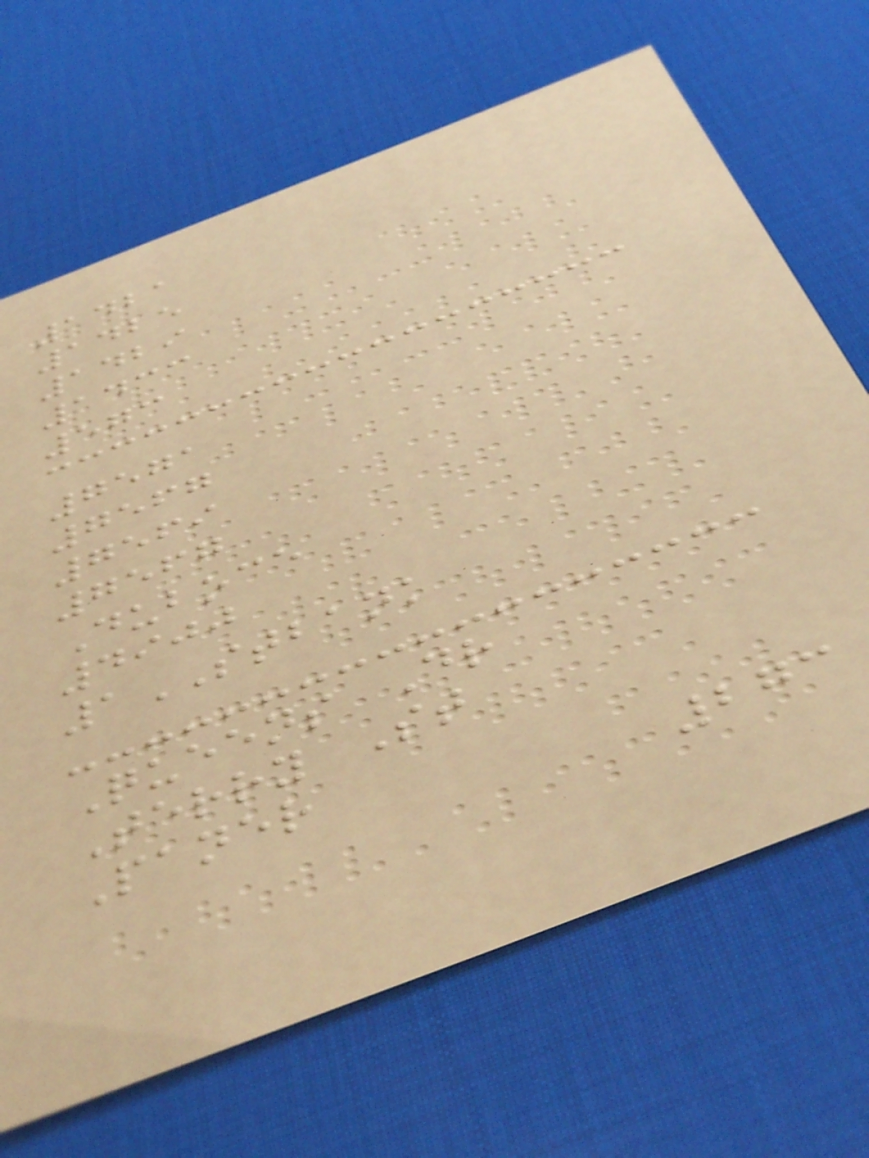1421
1425
1429
1433
573
7571
7567
7569
7567
Duboce
4900
1STBANK
Queens Dr
Terry St
Paner
273
